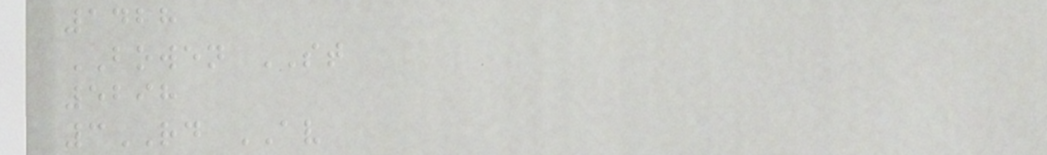1428
BOWEN ST
5298
3RD AV
